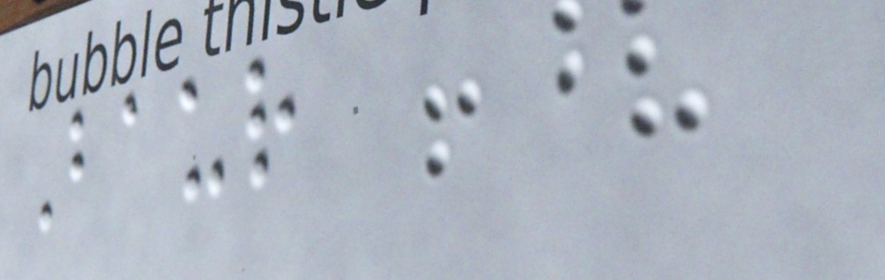Baur
